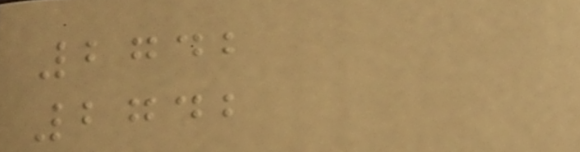2742
2742
